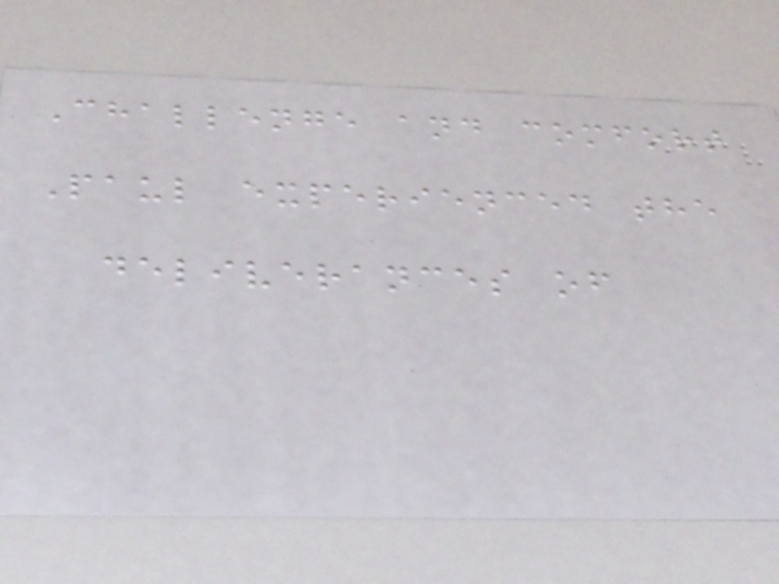Challenge and comfort
Paul experienced the
deliverances of
